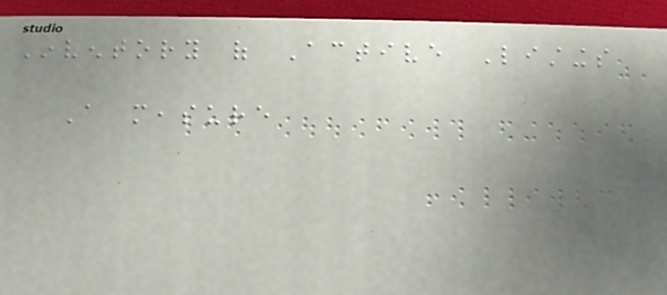Inventory of Active Listings
A measure
